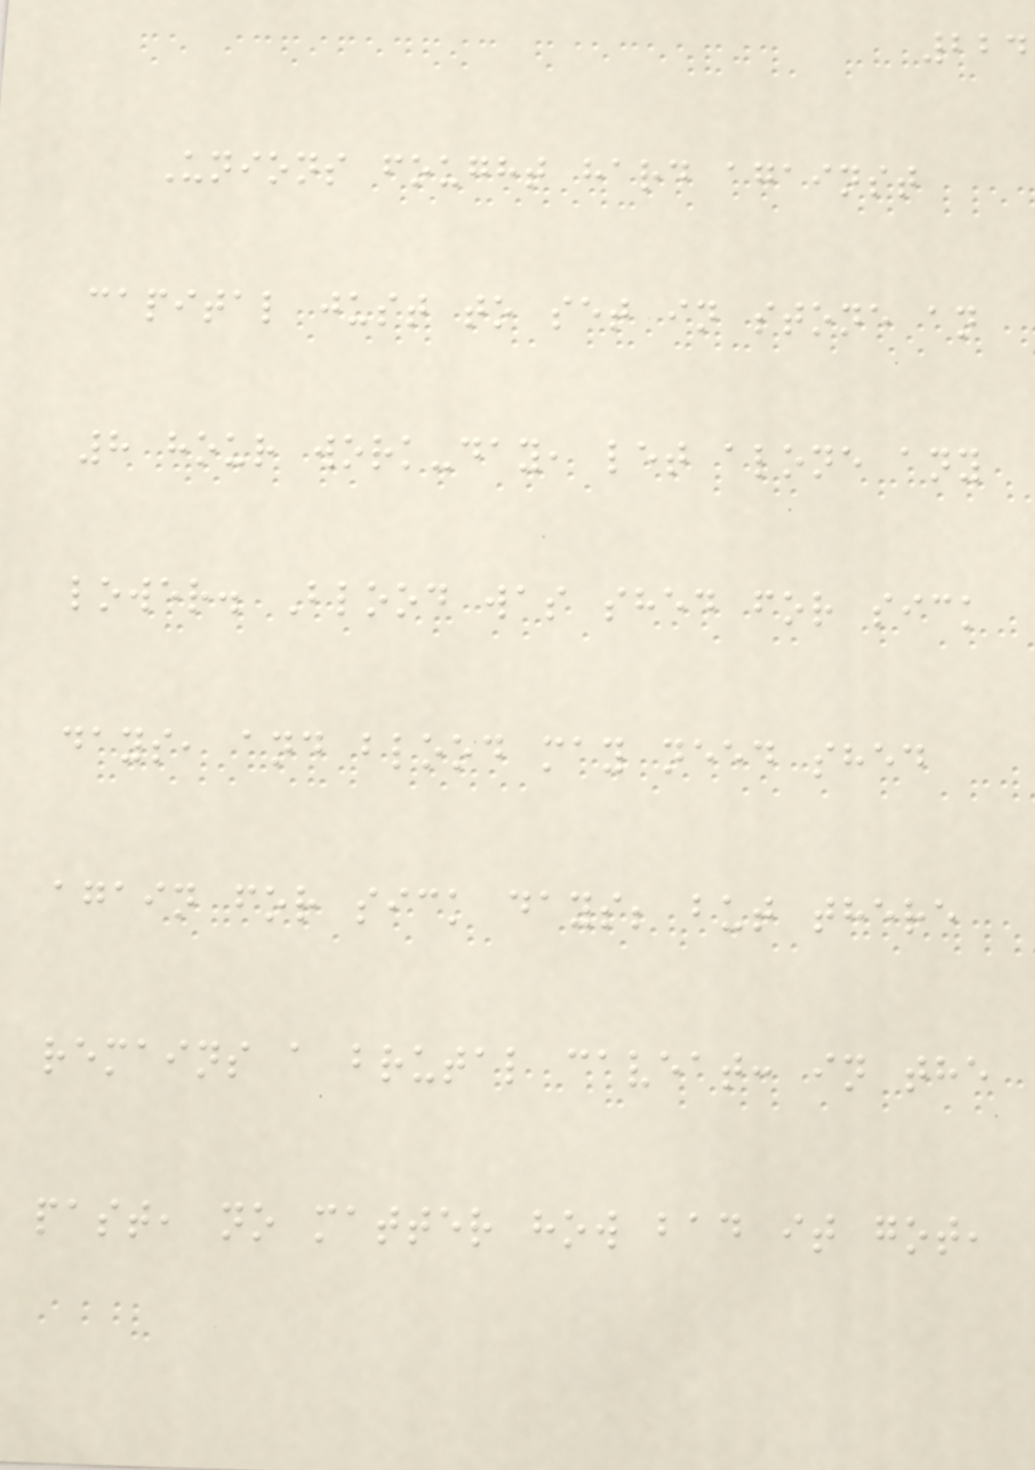224
Unions fought hard against
capital just to set in stone an
8 hour work-day, let alone any
lower. Blood was shed for sick
days, and blood may need shed
again for sick days; but there
remains a brutal caveat: in the
past, no matter how bad it got,
